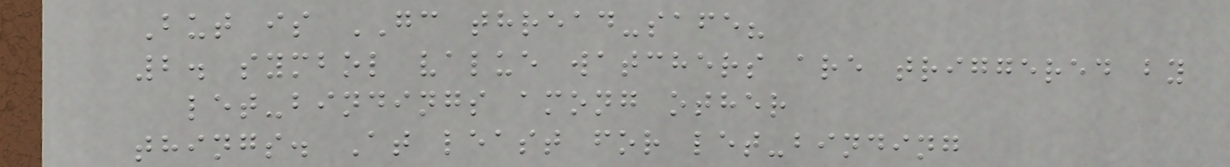But is GC thread-safe?
2. symbol value watchers are triggered by
let-bindings among other
things. At least for let-binding
